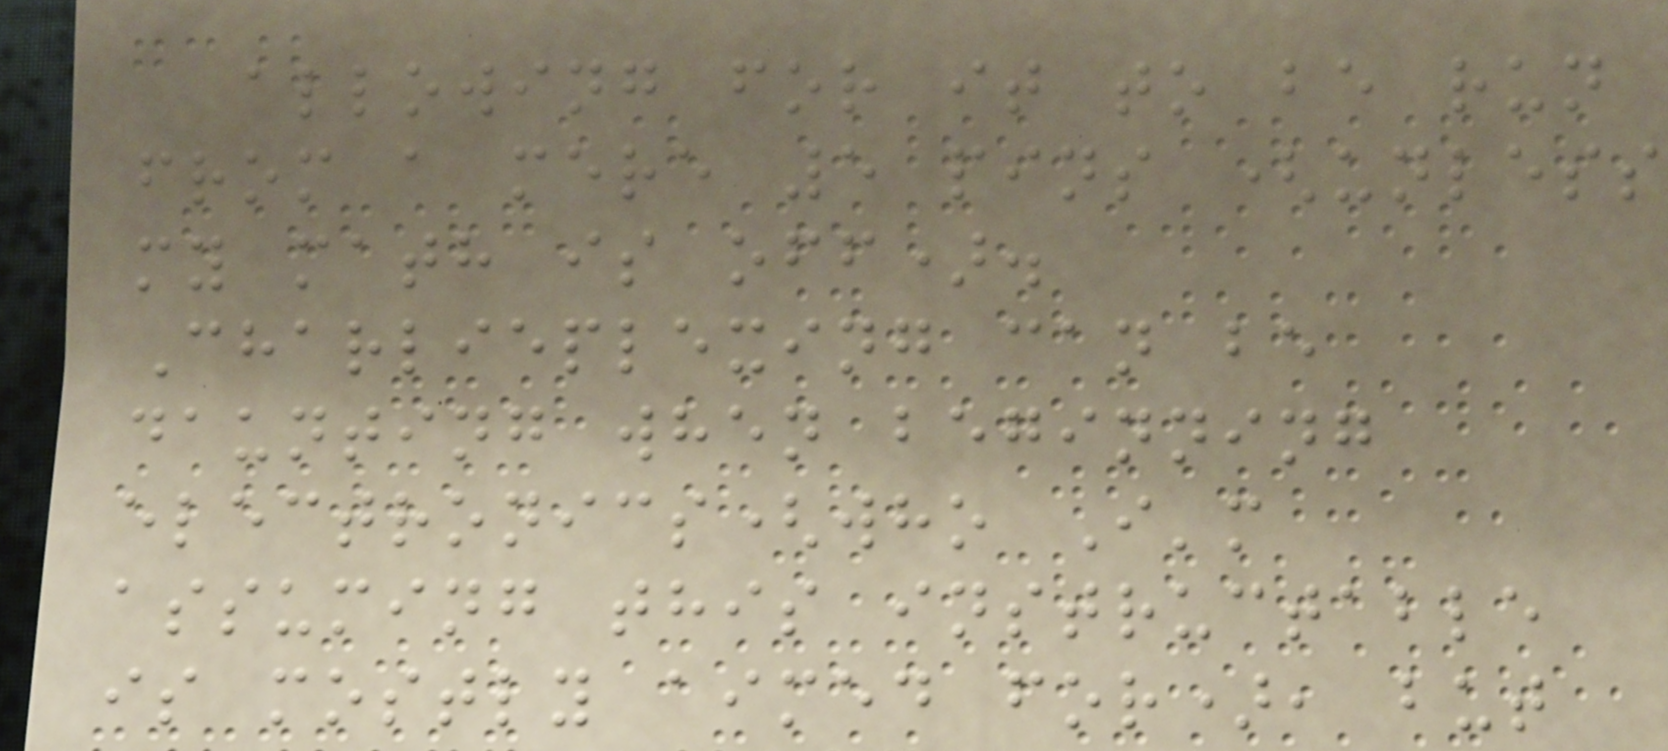allowing for it to be run
from a mere 5 pins (unless
my math is off).
Charlieplexing can be
daunting when beginning
electronics(who I'm
assuming this instructable
is mostly aimed for), but
